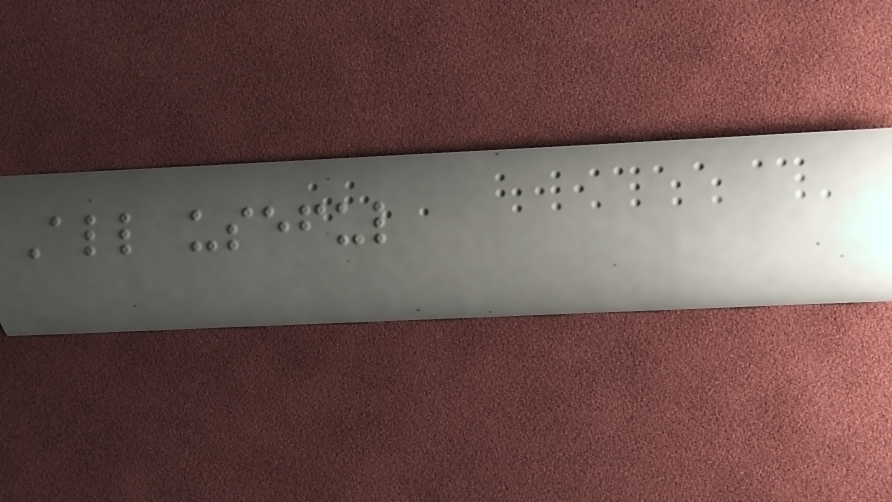All useful
